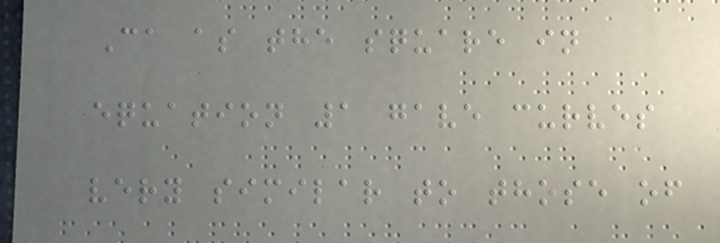Ca as the square in
equation 1 gave curves
very similar to those of
